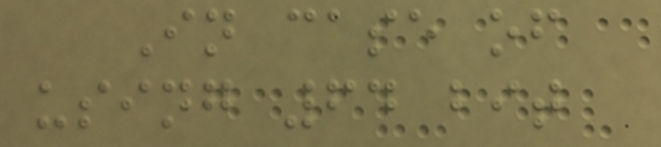In case of
using 64 bit
